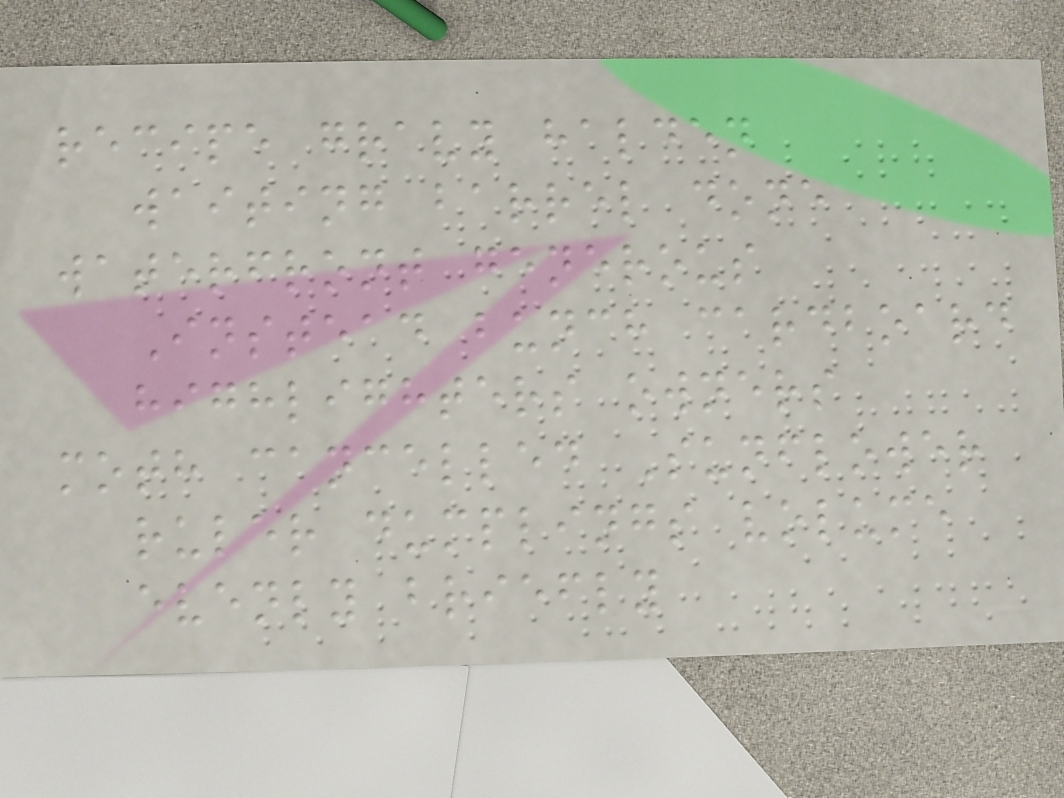recipe gravy halden
waiting barrel done
waterfront generous
Instead bunch cardboard
highlighters owners
moth cancelled Sunflower
ruler dumplings volume
evenly briefly
